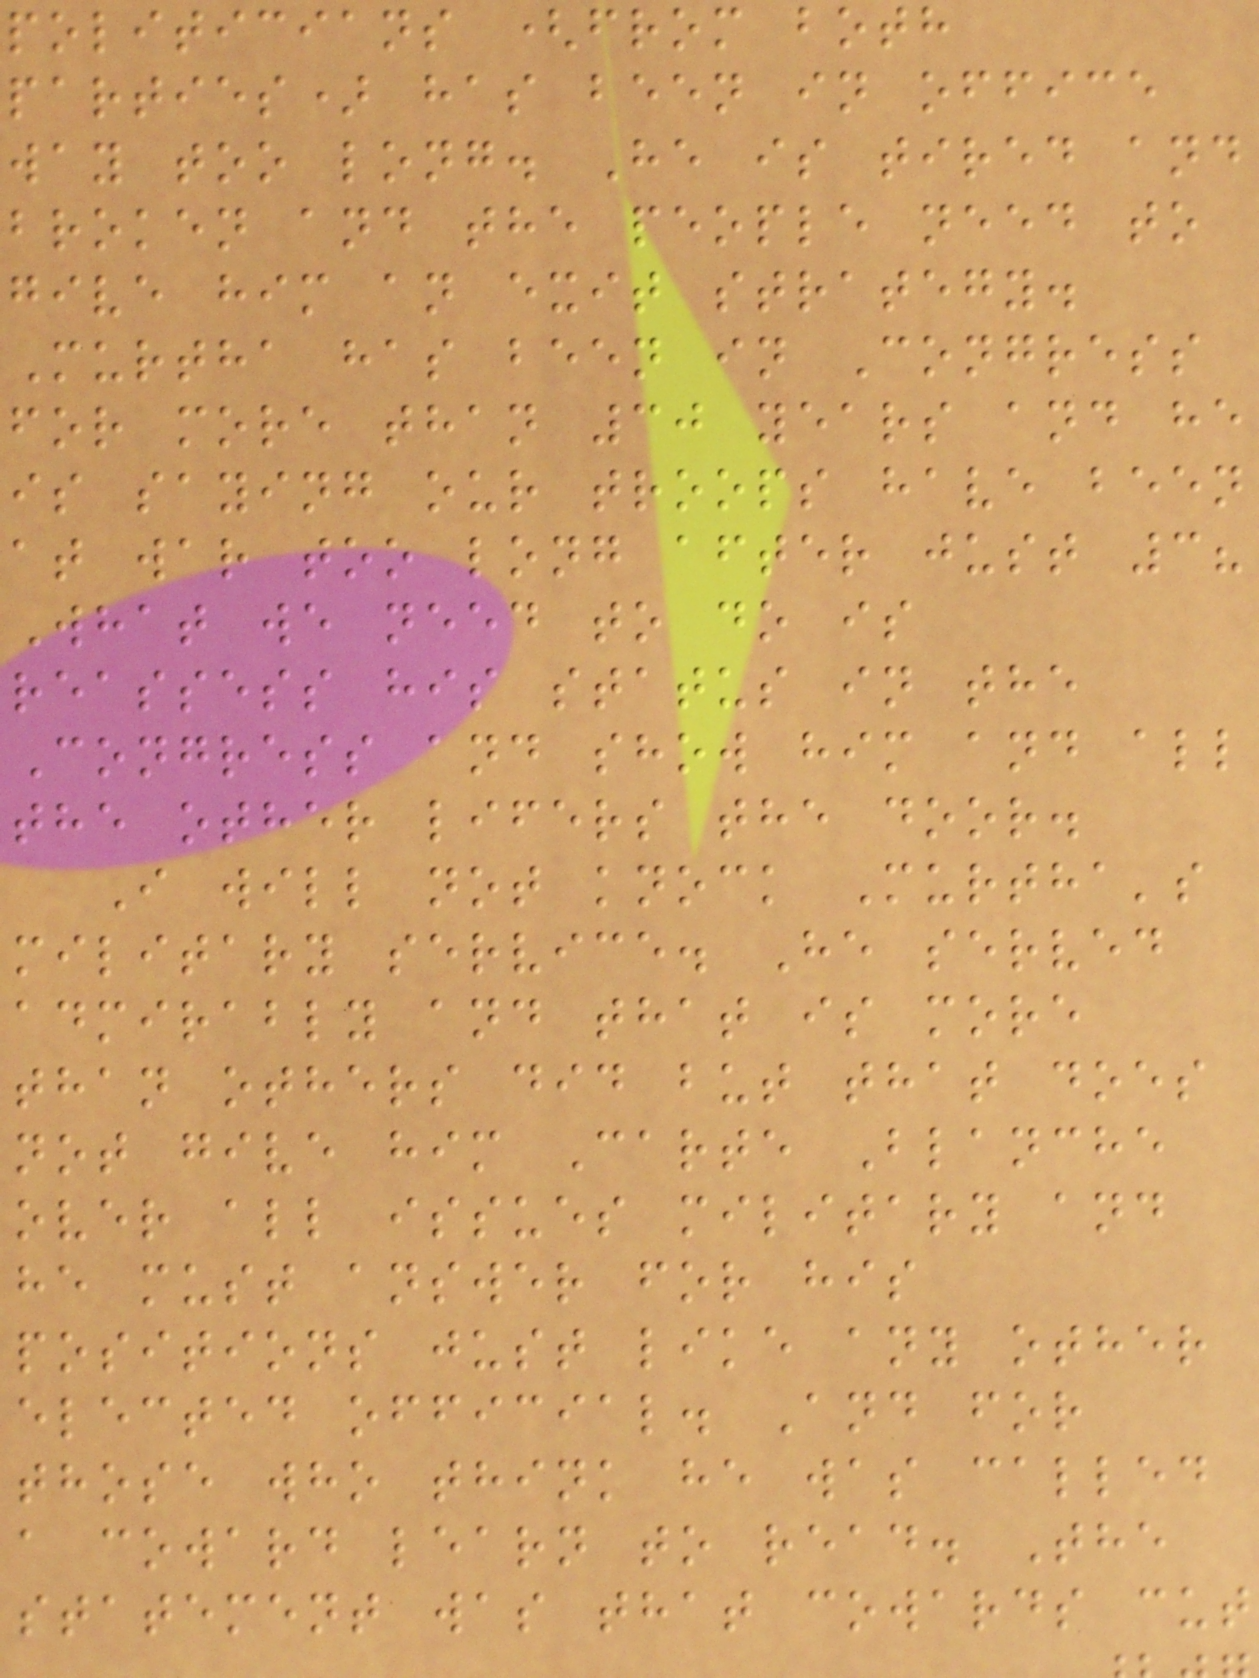politicians (from both
parties) has been in office
way too long. He is tired and
broken and the people need to
give him an exit strategy.
Murtha has been in Congress
for more than 30 years and he
is saying our troops have been
at war too long after just 3?
What we need to do is
reassess his status in the
Congress and show him and all
the other lifers the door.
I will not knock Murtha's
military service. He served
admirably and that is more
than others did but that does
not give him Carte Blanche
over all issues military and
he must answer for his
positions just like any other
elected official. And for
those who think he was called
a coward learn to read. The
statement was that cowards cut
